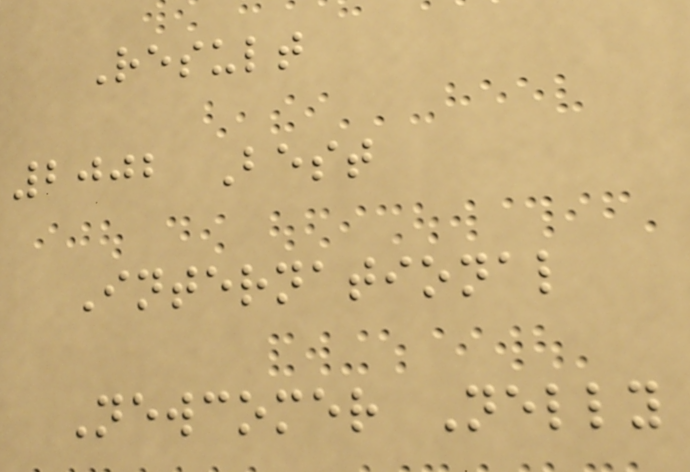Result
2002 Best
International
Newcomer Nelly
